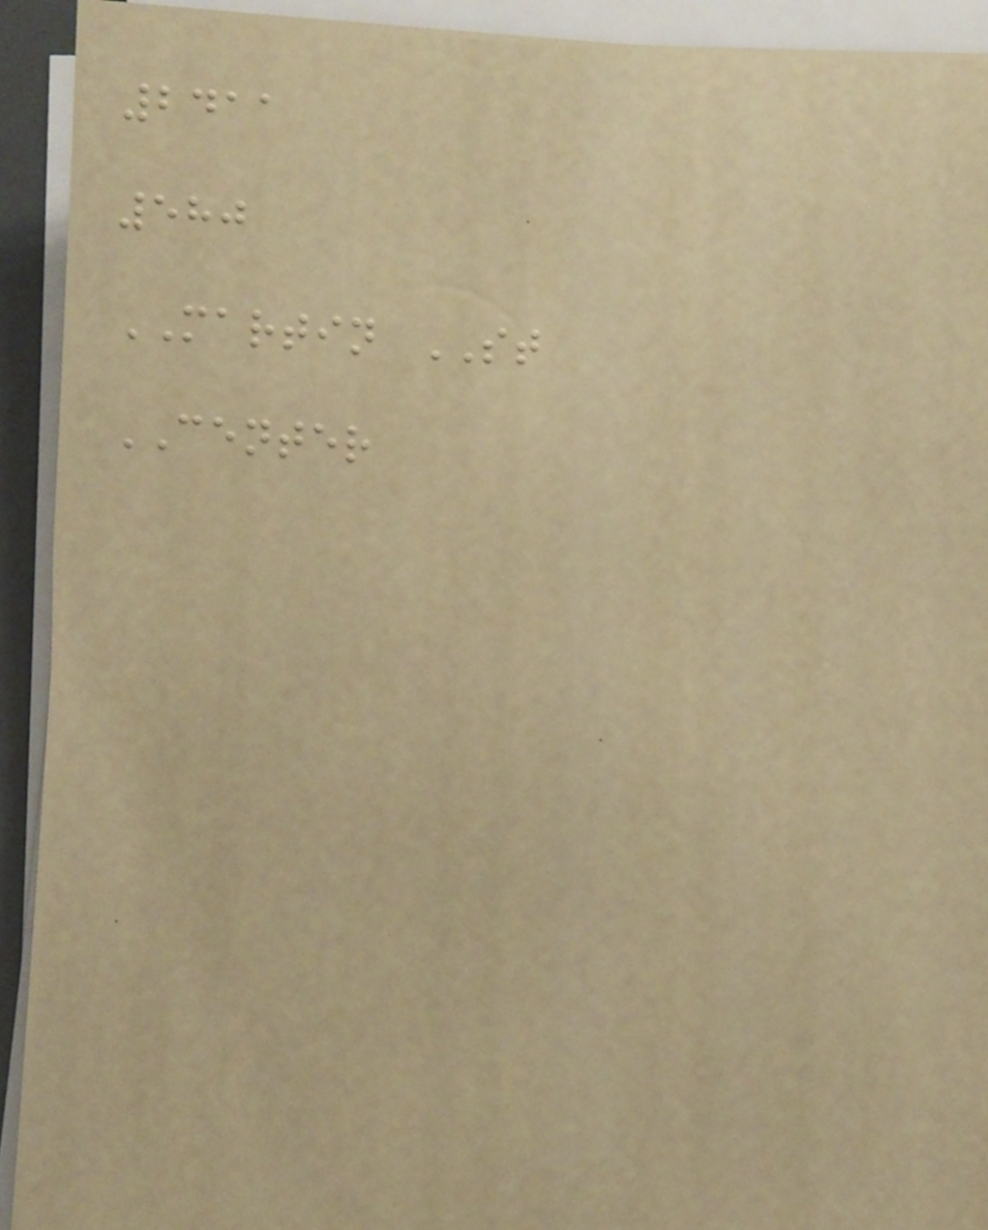2411
580
MARTIN ST
CENTER
